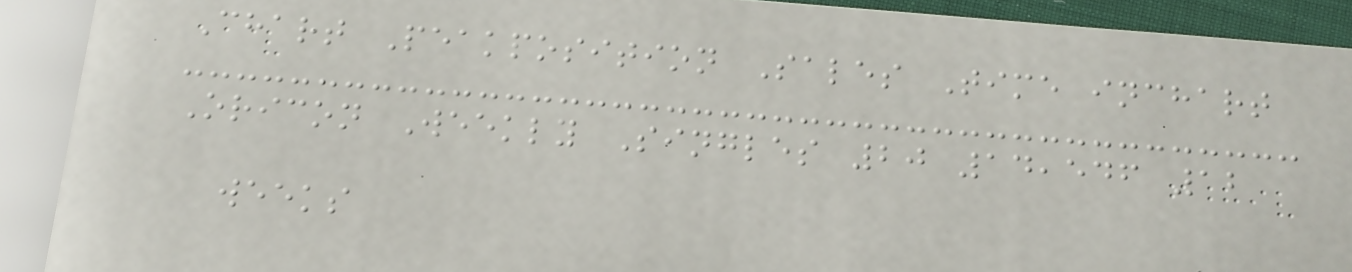Chart Peakposition Sales Time inchart
Oricon Weekly Singles 20 14,546 12
weeks
